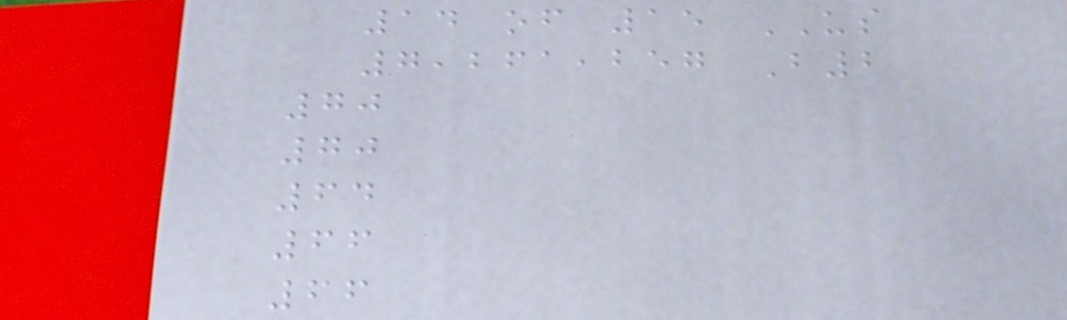14 of 15 US
7,261,257 B2
70
70
64
66
66
